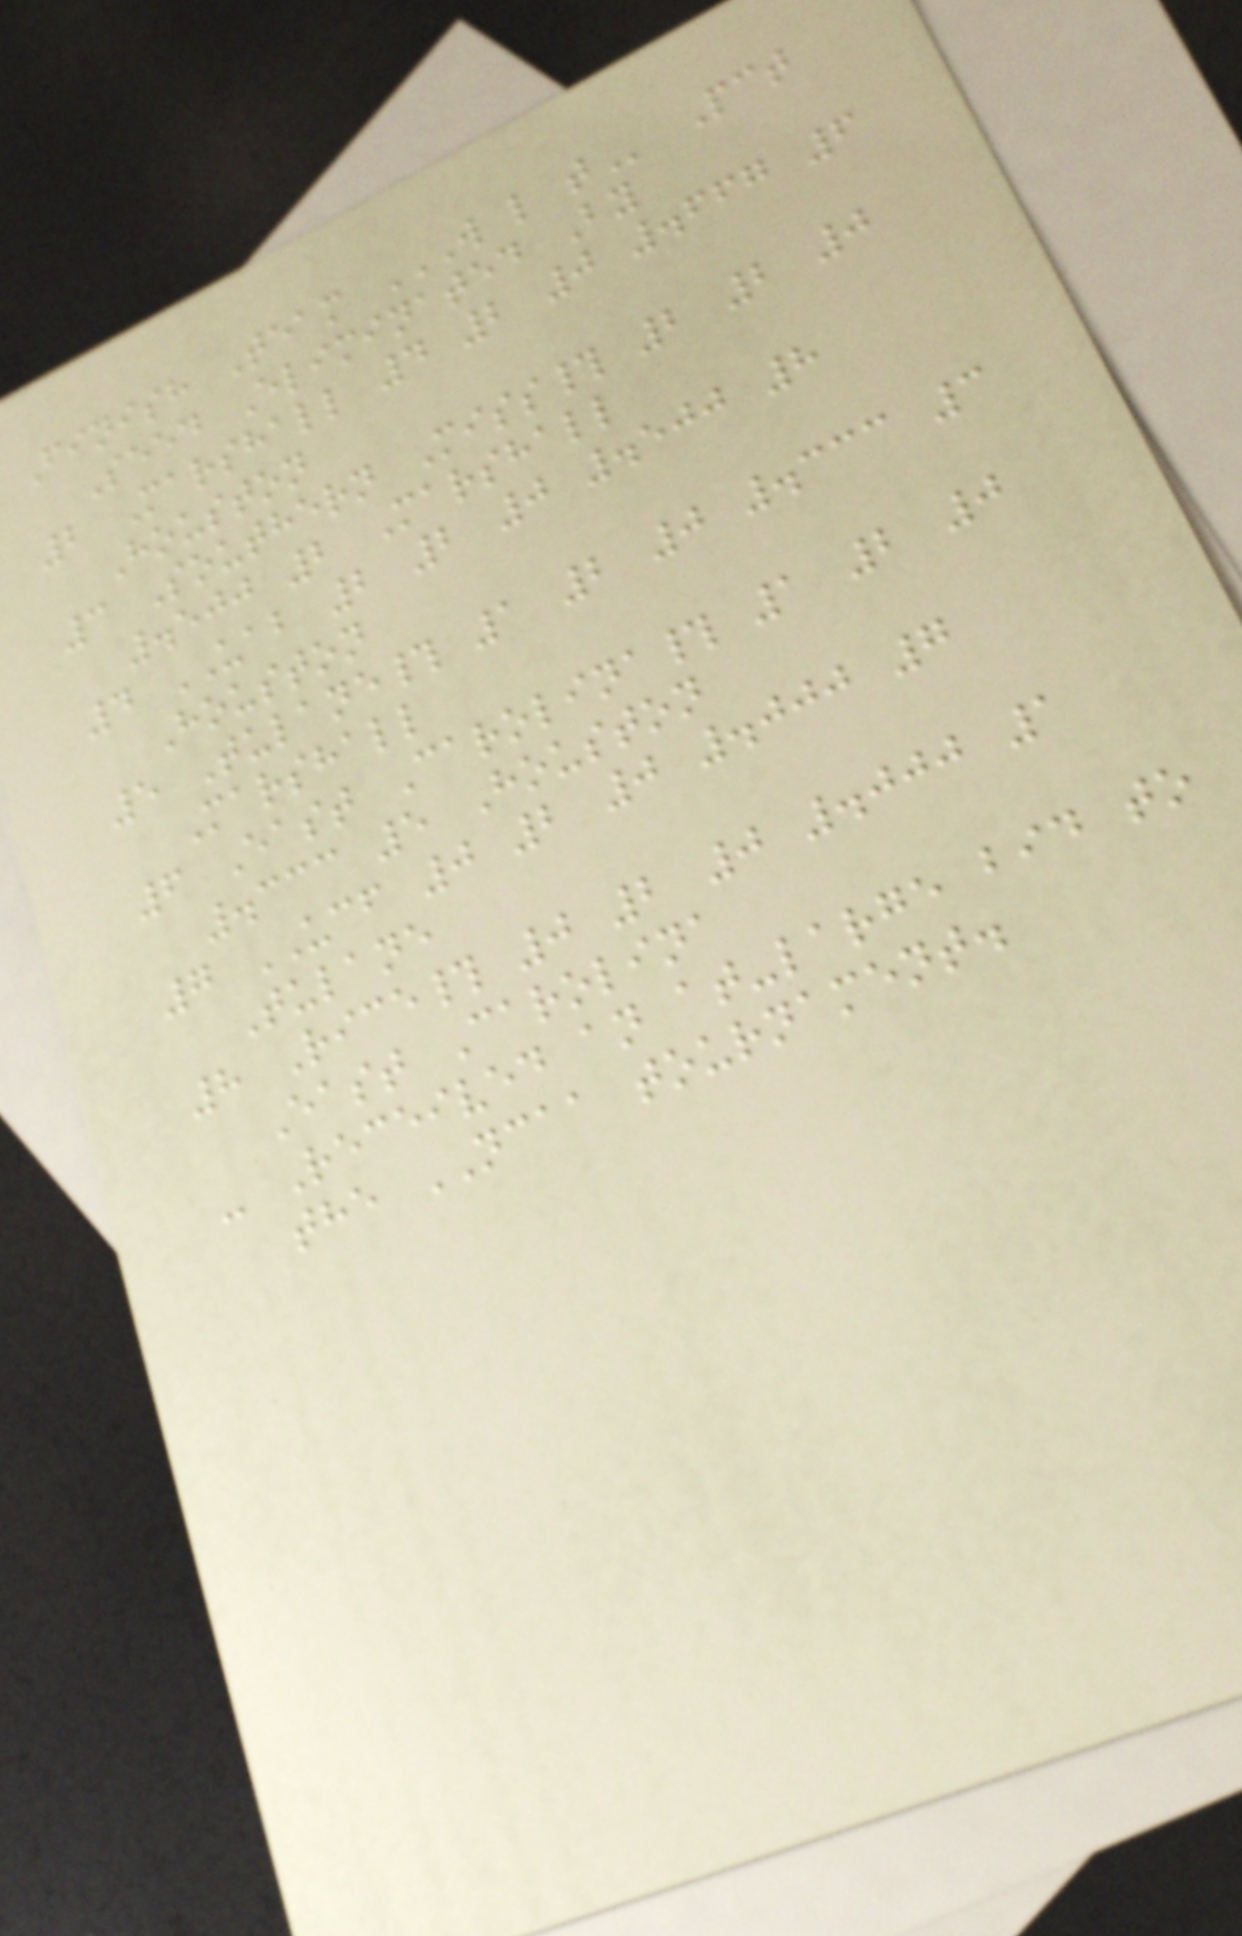Finish Team W L T Pct
Seed Eliminated By
2 Marshall 4 2 0 .667 6
Houston
3 Southern Miss# 2 2 0
.500 2 Marshall
4 UAB 2 2 0 .500 8
Houston
5 Tulane# 1 2 0 .333 3
Marshall
6 East Carolina# 1 2 0
.333 5 Houston
7 UCF 0 2 0 .000 7
Tulane
8 Rice# 0 2 0 .000 1
East Carolina
- Received an at-large bid to
the NCAA tournament.
